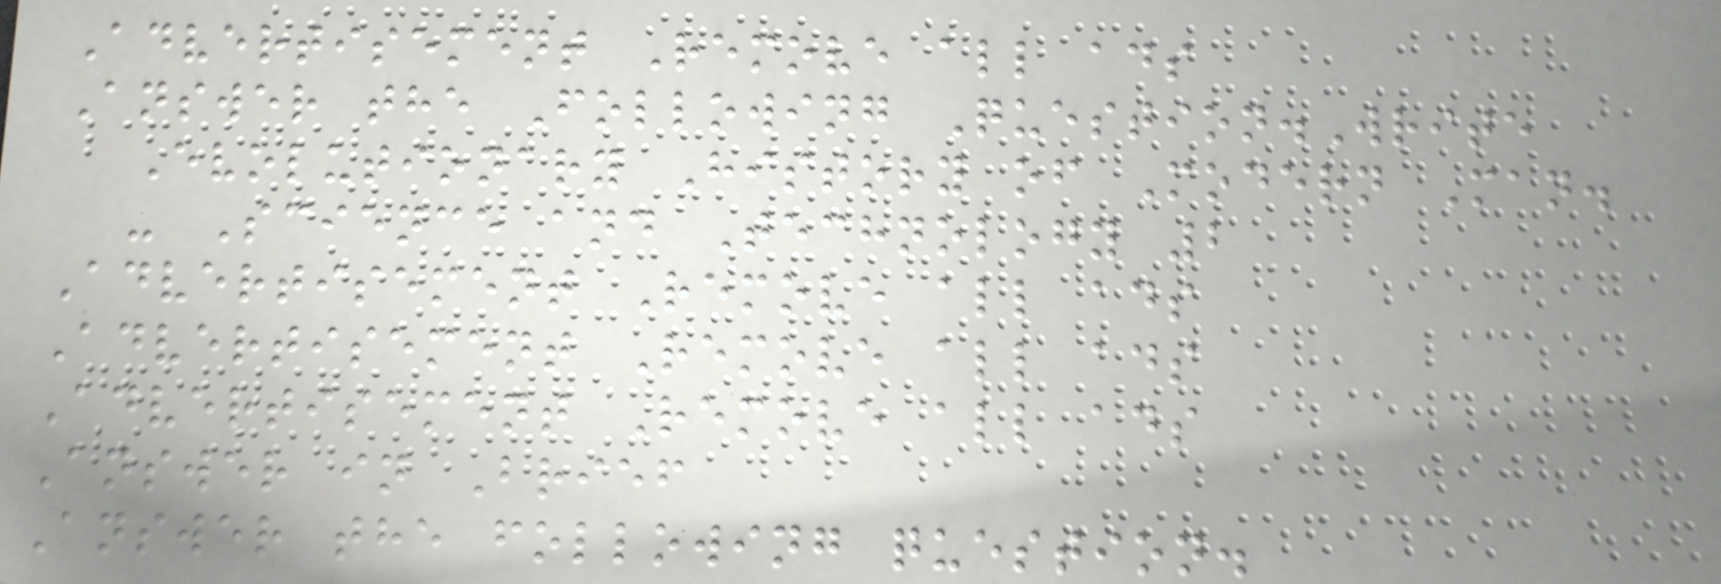Advertisement Remove all ads
Answer the Following Question.Write
Evolutionary History of Modern Man.
- Science and Technology 2
Advertisement Remove all ads
Advertisement Remove all ads
Advertisement Remove all ads
Answer in Brief
Answer the following question.
